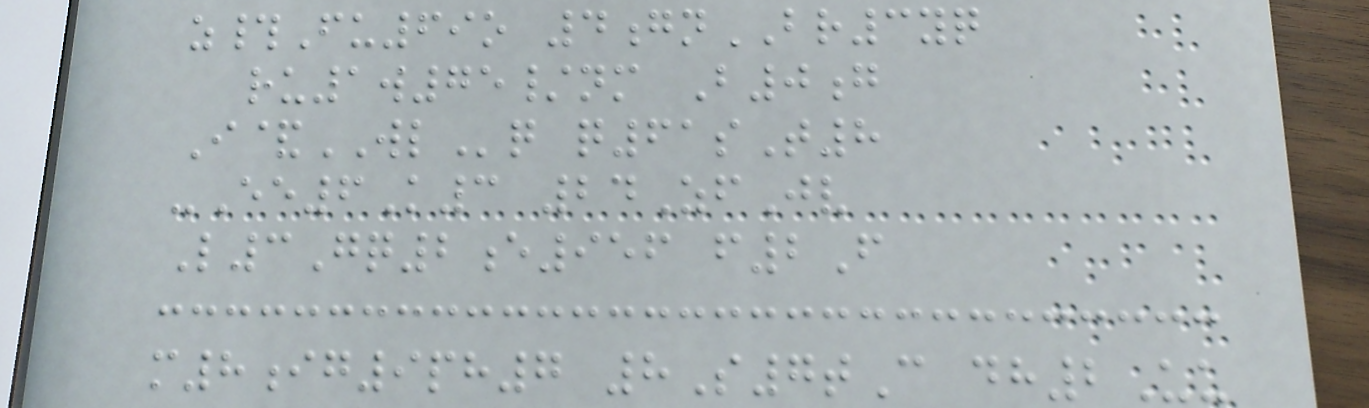z#Fu69o 4gnBR3yq
ru1w75/nm B0g
I&WLq q61sT8
-Ee6K3 24ZfJv
L3Gq2e956 f2F
m8ig9ph7 8S7tC dh2Uu
